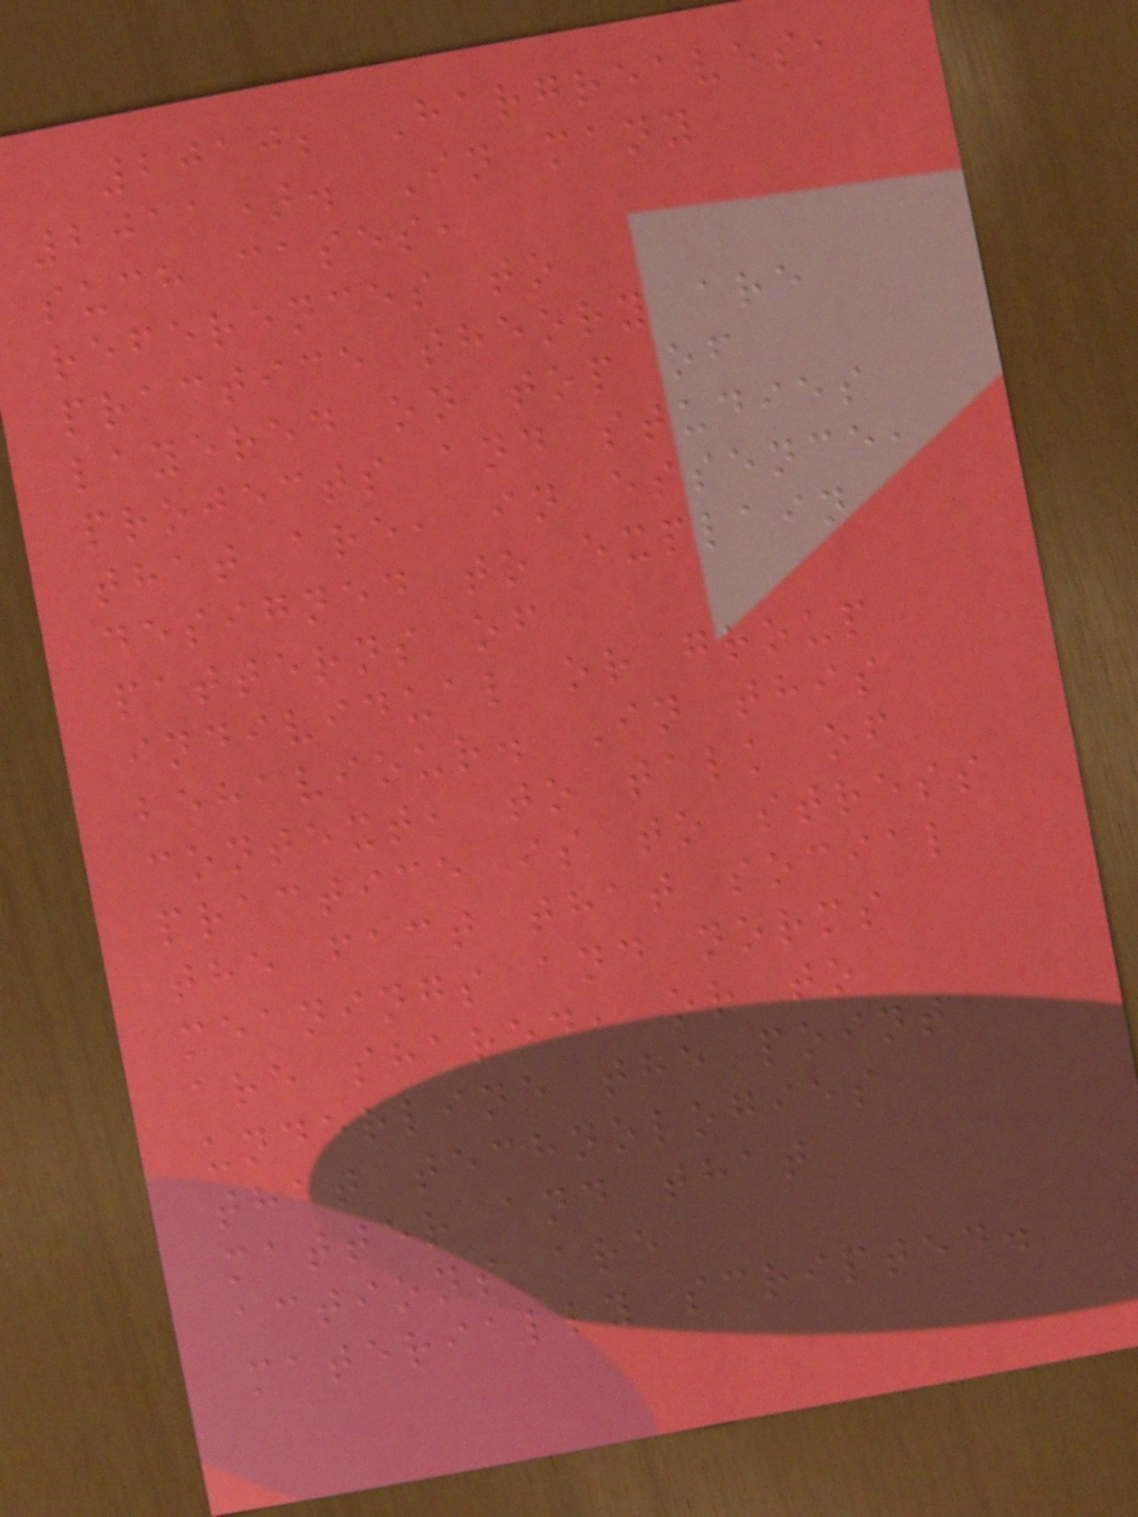2010; Hargreaves,
2011). In many
such cases,
references to
practice theory are
layered on top of
projects and studies
that are, in essence,
designed to explain
patterns of
individual or group
behaviour. In this
context, to talk of
practice is to stress
the fact that social
meanings and norms
are shared, or to
underline the point
that technologies
matter and that
actions are
materially scripted.
